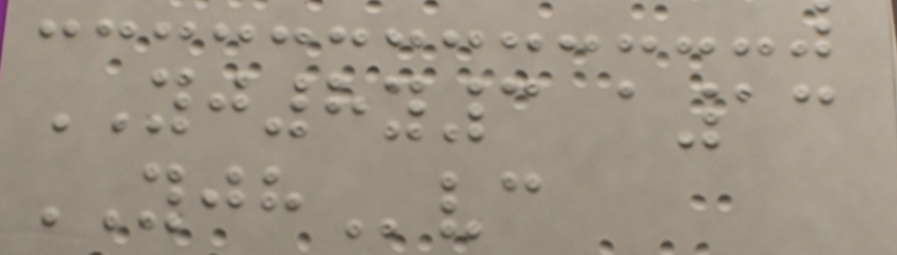YJ8y3 a13
YJHvc
